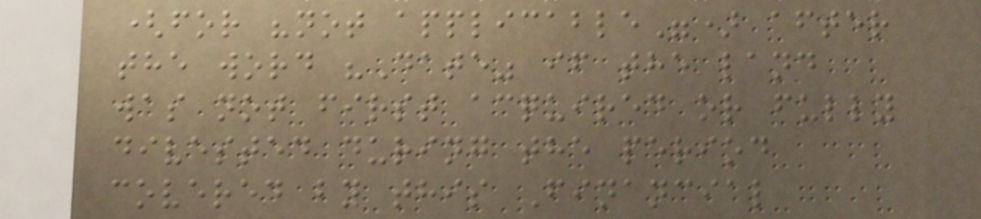(for "not applicable") after
the word "Date" if the land
was not first acquired or fully
divested during the period
covered by this Financial
